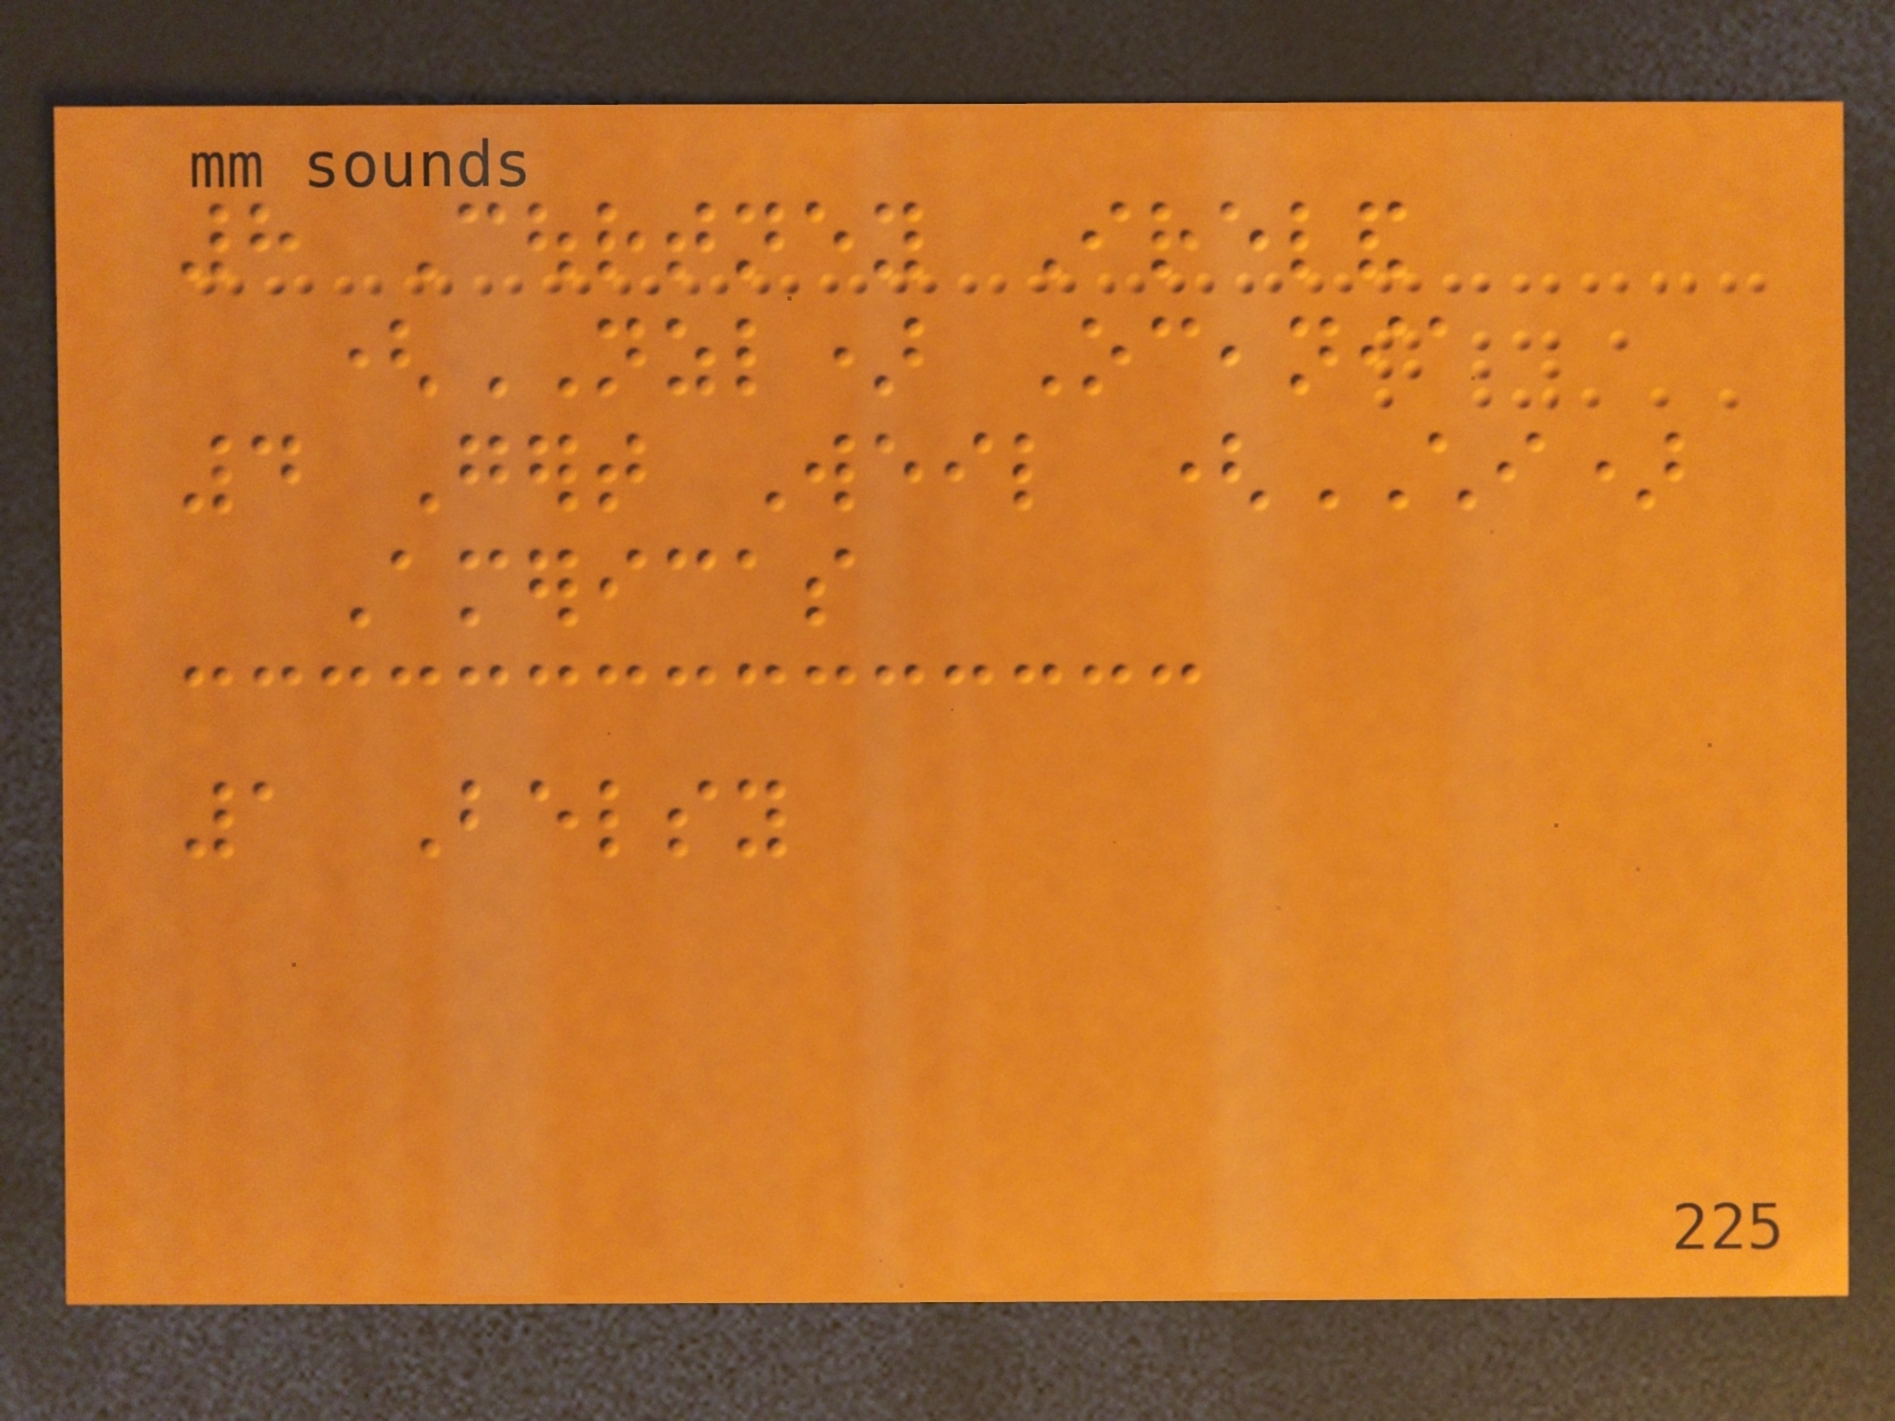8 Courtney Ireland
(NZL) Oceania
4 Gert Weil (CHI)
Americas
1 Belsy
